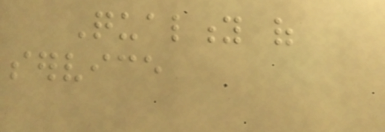Quality of
service
